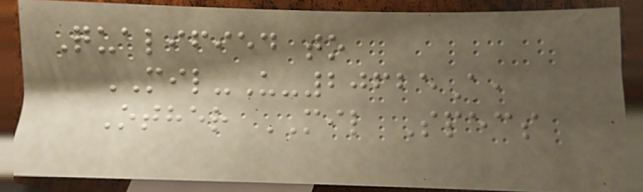Qualified to
MIL-U-20625A,
Other MIL Specs
